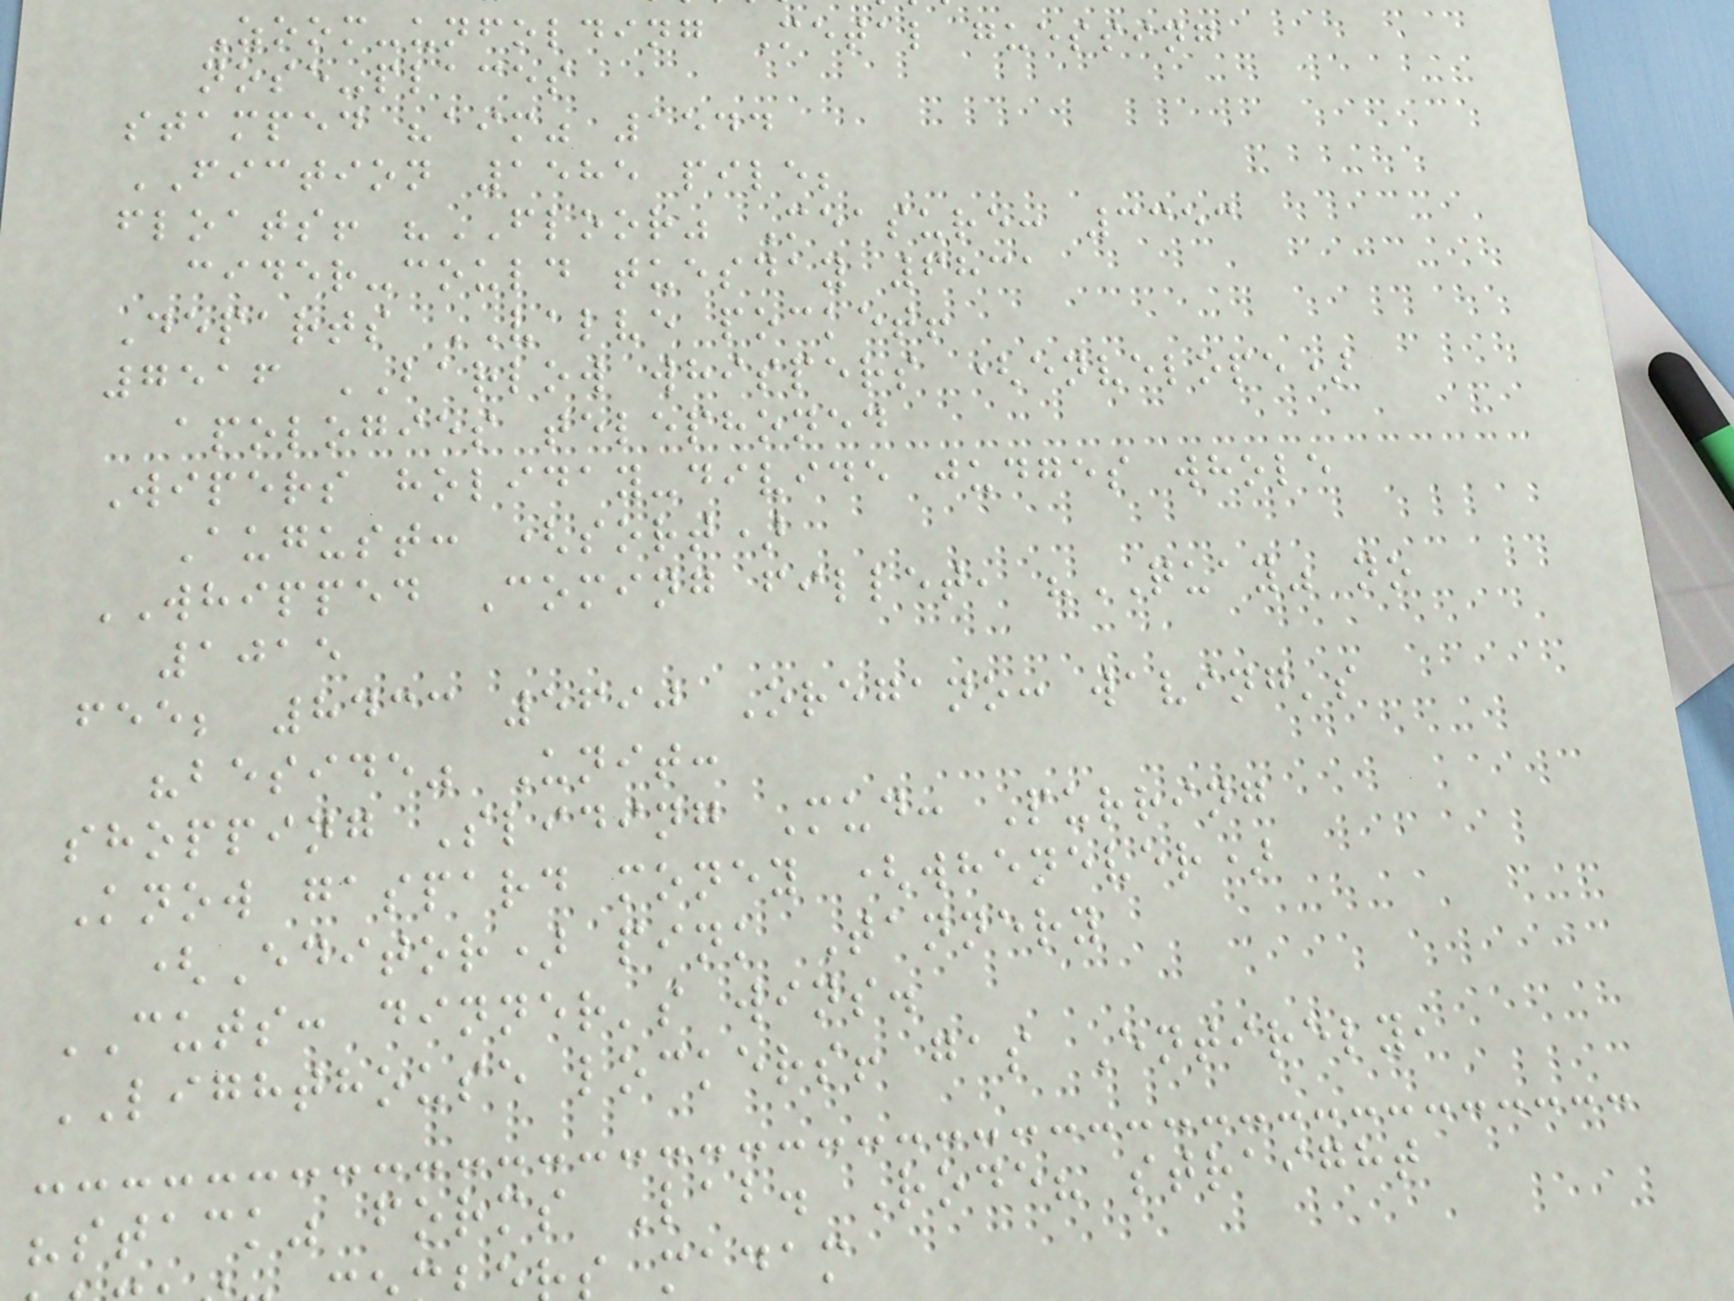Zoom-unfolding Metal guessing
nose-places
stamped "aim" 1544
FICTION 1585 pile;
floats! "FLOOR" Measure: 3353
cider-could tuesday 6831
Departs VALVE pocket!
7516 BARLOW whispers (envelope)
apologies telephoned
Wipers holiday-divide judges whole
August: (sort)
WHIPPED Coming fillet, "QUAY" no
1015
fee; 8433 5690 Oregano: waving's
"beside" Unit:
shopping Sliding Mud: Purring
Know gaspard money (whenever)
(Editor) pink Tannery
CUTS: dinner's wins.
LIGHTHOUSE lockers! gas Entirely,
"stack" forms Lab. Rode? straight
s madam
